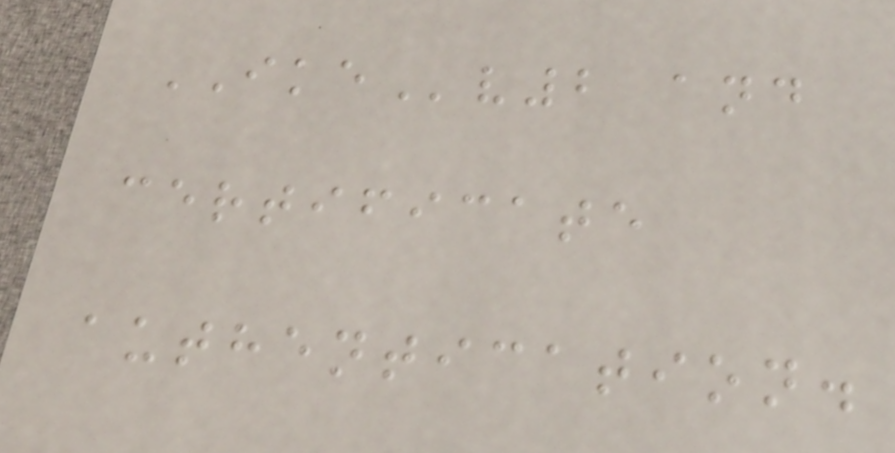IKEv2 and
certificate
authentication.
